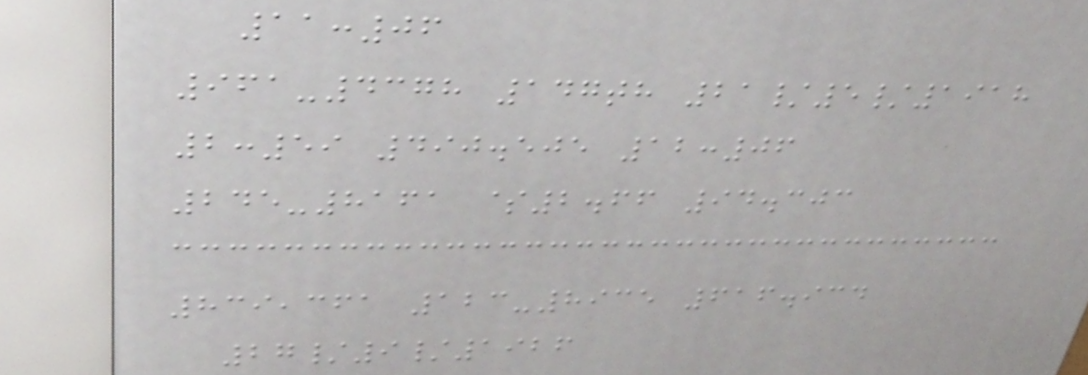11:06
961-4378 147th 21/5/1918
2:59 490.505 12:06
245-8161 $2.66 94.303
839,361 123-8935 616.934
27/9/1926
